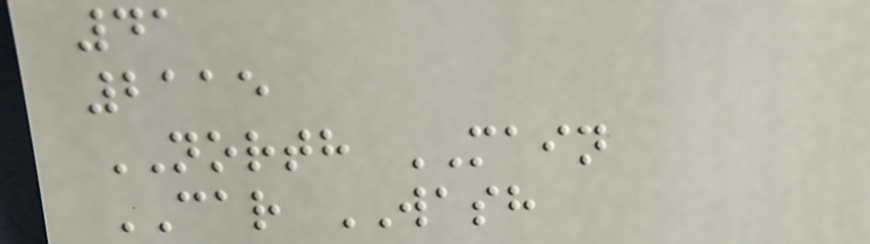41
2115
NORTH MAIN
CAR WASH
